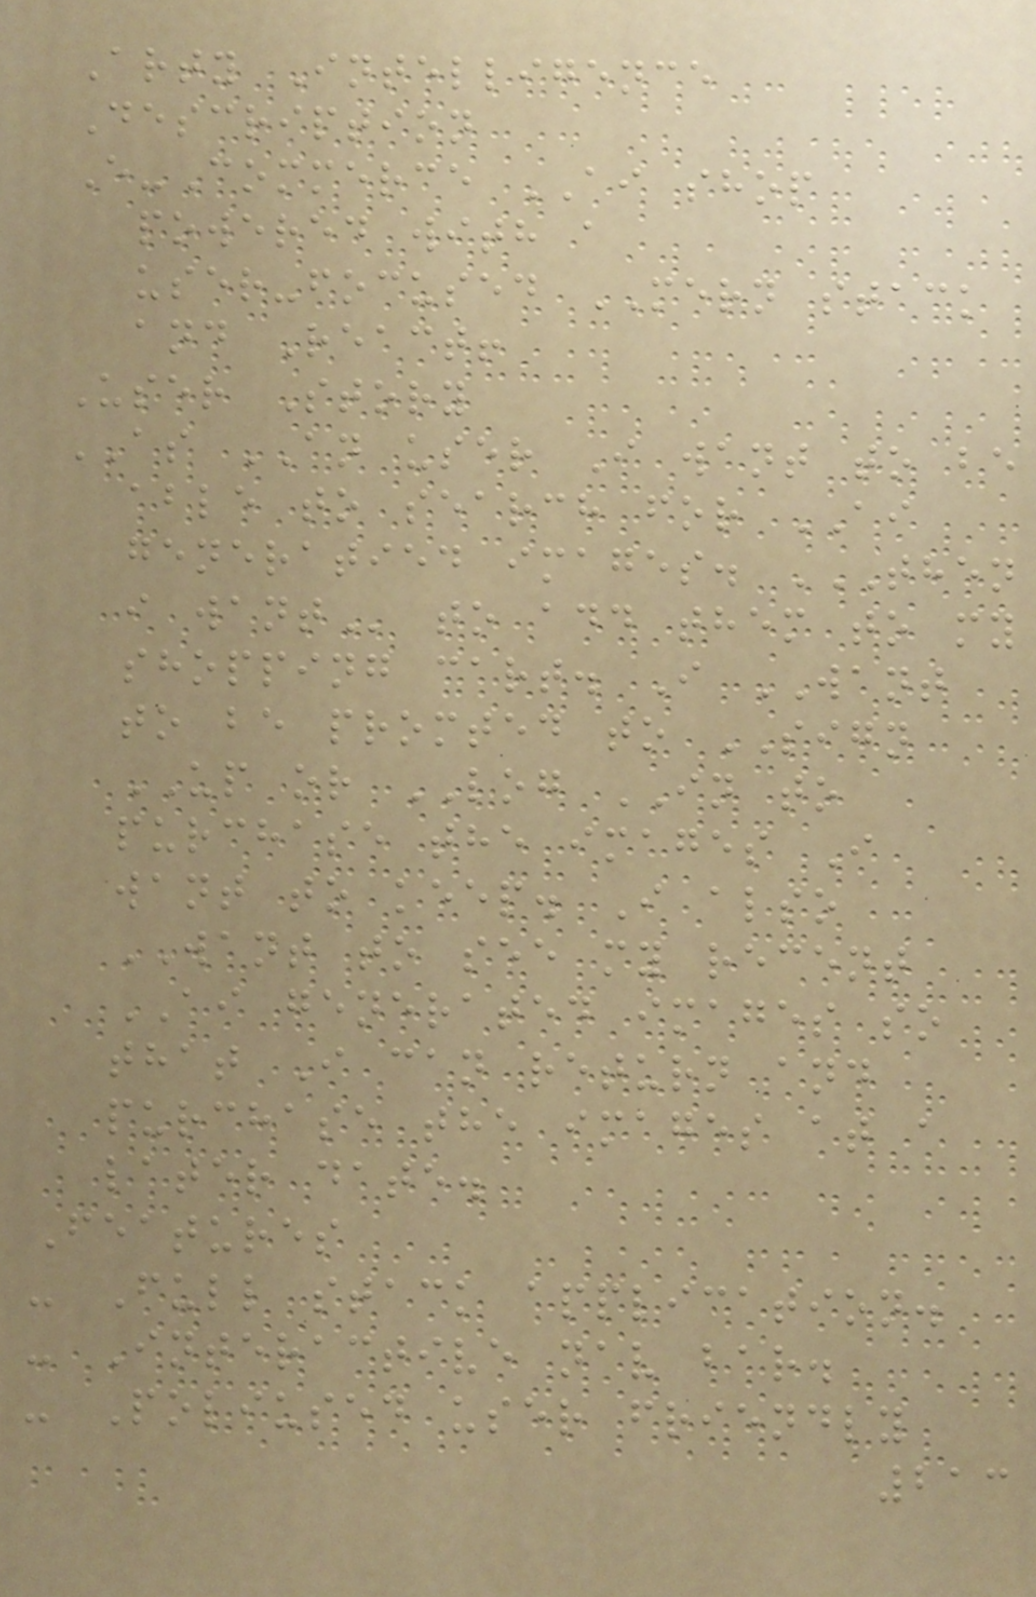Arty Intelligence
Description
E-Commerce AI shop
powered with a
user-focused MERN stack
and React!
User Story
AS AN user I want to be
able to search for AI
generatied images. THEN
I WANT to add them to my
shopping cart. I WANT
to be promted to SIGN
UP or LOG IN to
purchase the images I
want to keep. I also
WANT to see my recent
AI generated images so
that I can return and
purchase the images at a
later date.
Features
- Full stack application.
- Interactive nav bar.
- Poliused user friendly
213
